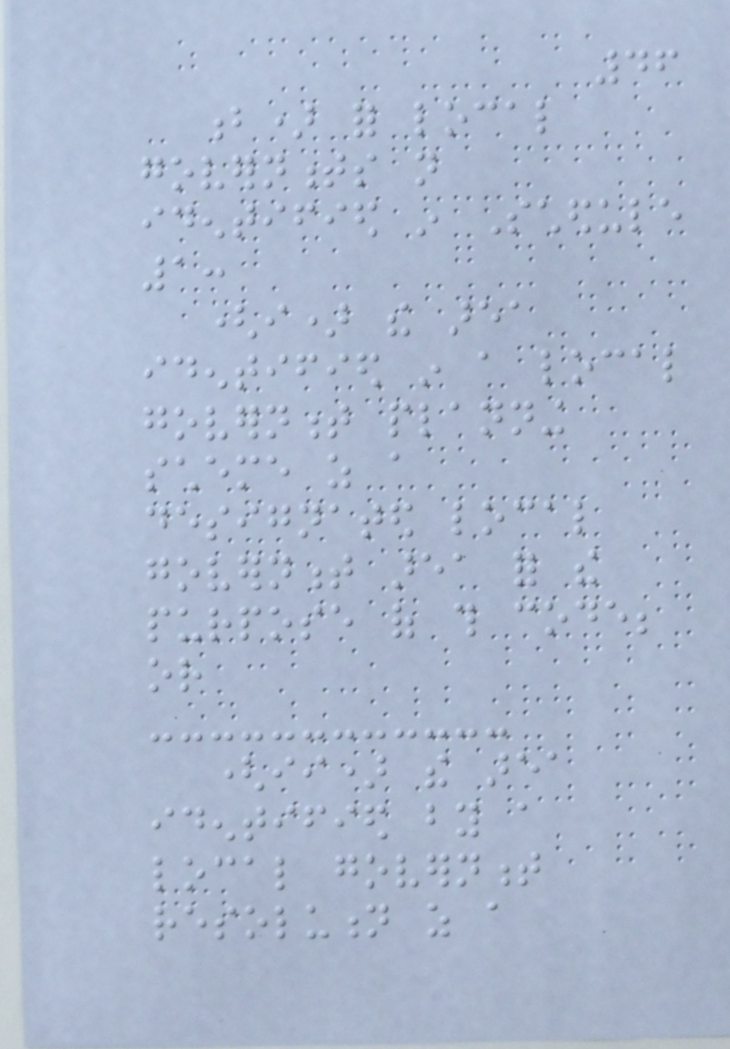46
b) for local
governments not
identified in Schedule
1:
(i) the area
identified in a local
government planning
scheme as a
designated local
government area for the
purpose of this code;
or
(ii) the area
identified by a
local government
resolution as a
